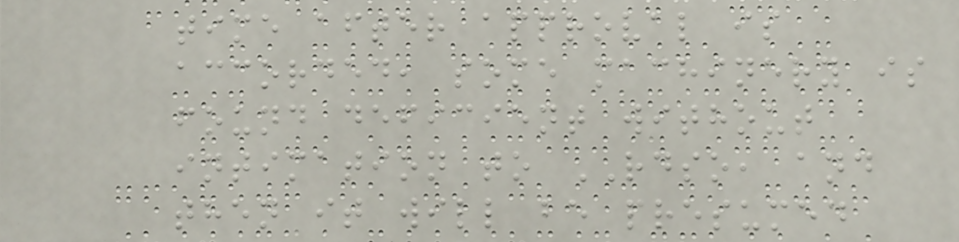time after approval is
accorded, some machinery is
found deficient without
intimation to RDSO, and
then it will be presumed
